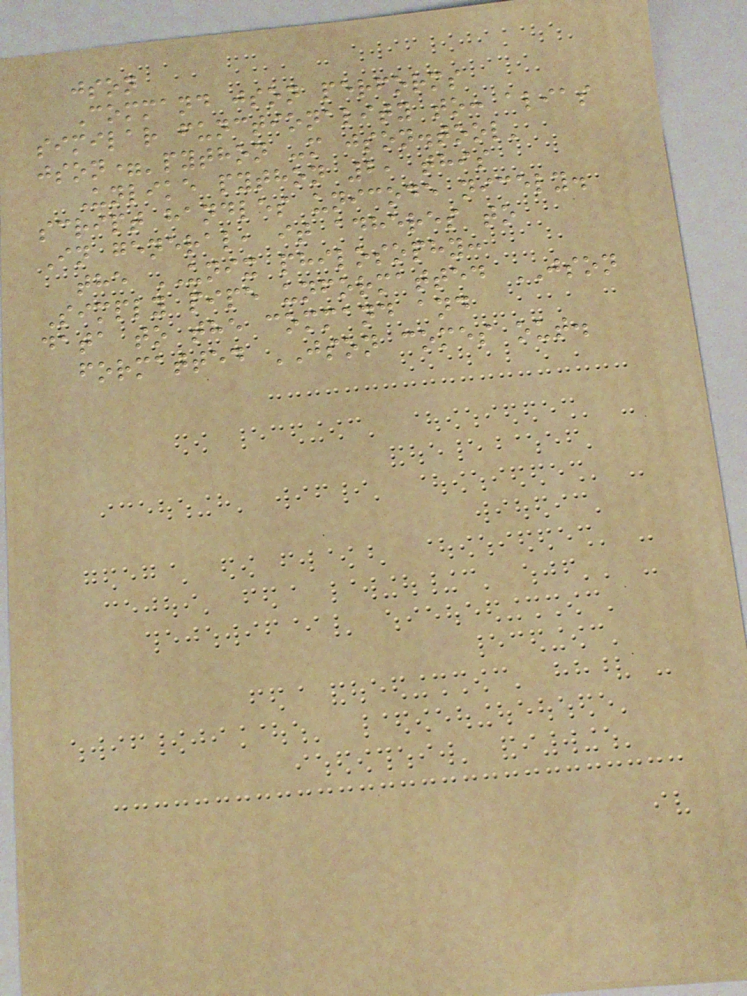json
Command json performs
similar functionality to: alias
json='python -m json.tool'
Unlike python 2, this
script handles unicode nicely.
In general, it adheres to
the UNIX philosophy:
Simply pipe unformatted JSON
data to the command and
formatted JSON comes out.
